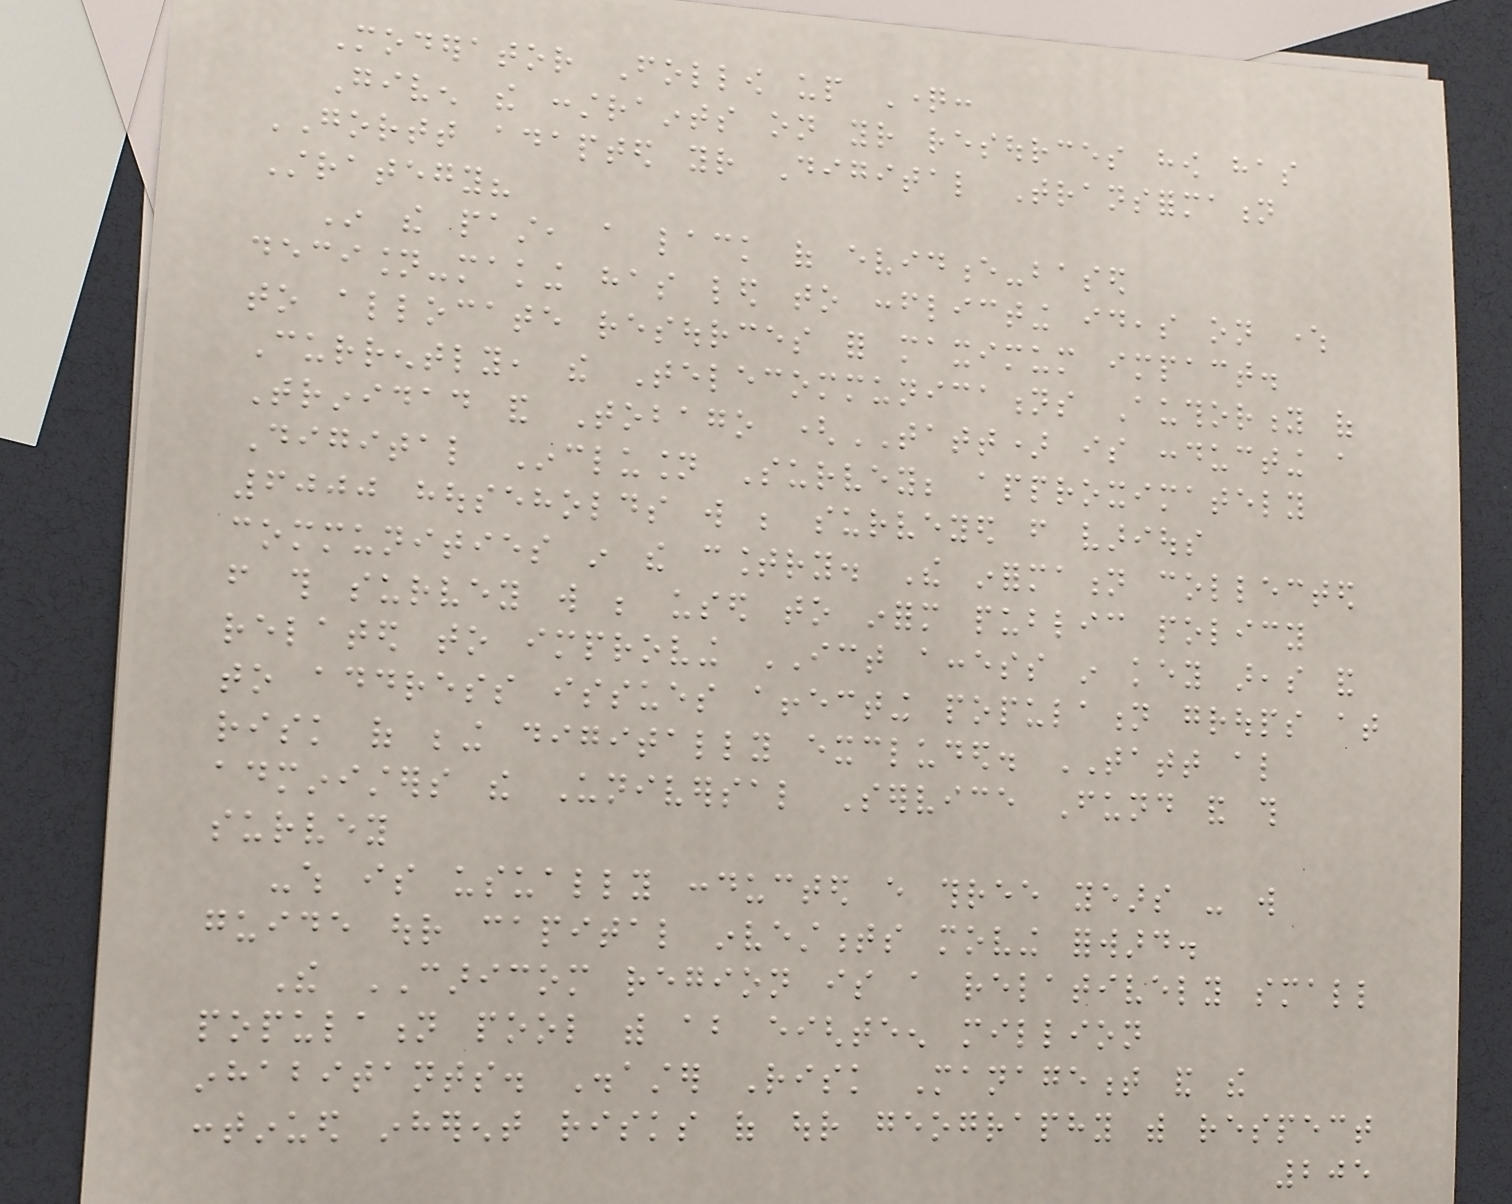Moderator Follow up Question:
Given the constraints on your resources how has
GORTT adapted your Digital Transformation
Strategy?
In the past, a lack of evidence-based
decision-making has led to conflicting ideas on where
to allocate resources for maximum impact.
Currently, the Telecommunications Authority of
Trinidad and Tobago (TATT) is conducting a
Digital Inclusion Survey; approximately
6000 households will be surveyed from various
communities in the country. The information collected
from this survey will be used to inform public policy
related to improving ICT access in key areas and
to address issues affecting population groups at
risk of being digitally excluded. TATT also
administers the Universal Service Fund and this
survey
-which is usually conducted every three years - will
guide our capital investments moving forward.
The CARICOM region is a relatively small
population pool with about eighteen million
inhabitants. Disaster Risk Management and the
continued inherent risks of our geography with respect
205
